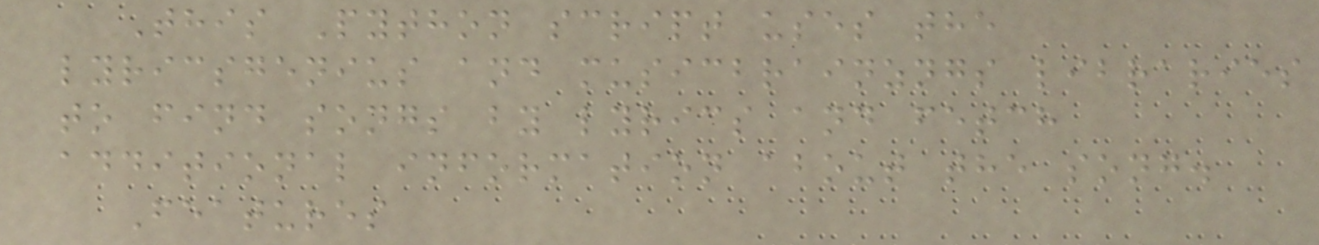This Python script uses the
lyricsgenius and musicbrainzngs libraries
to find songs by lyrics and fetch
additional information about the song.
Features
